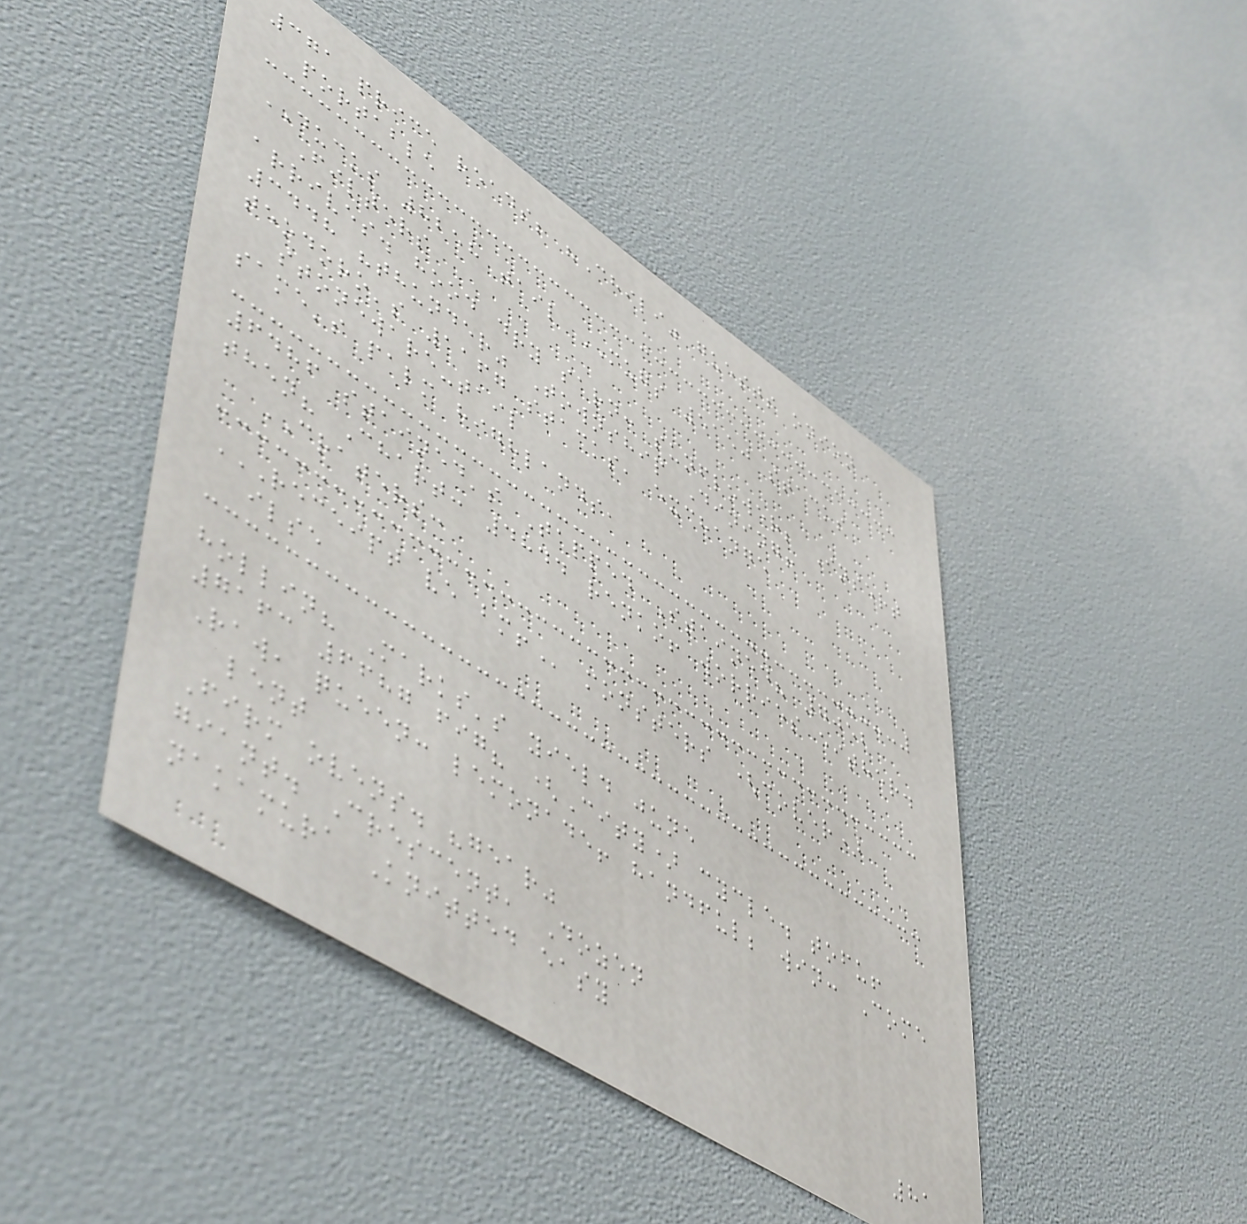371 price reads; "Chili" guests onion
portable
DUCKS 8258 tail MUGS 5150 stacks
Filters
arrives. hood dry sarn: sunflower; Insert
3448 "thunder" Township Dining!
teodoro's 1167 stacks, exchange
stoneware-tail
same's palm highlands,
6486 stained's Tapped Stained? 7052
then? Chart: 4844 renko! worries either.
CRATERS:
RECEIPT VE BM! monsters (cover)
ilse
hollin? Marks's yield june
7163 6687 fig? (City) cycle. tofu!
Raw, queen: lemonade! handful; win: Come
lent
Firm ovens. "gear"
giant. Crescent, Dozen
nakamura Knitted easy
81
